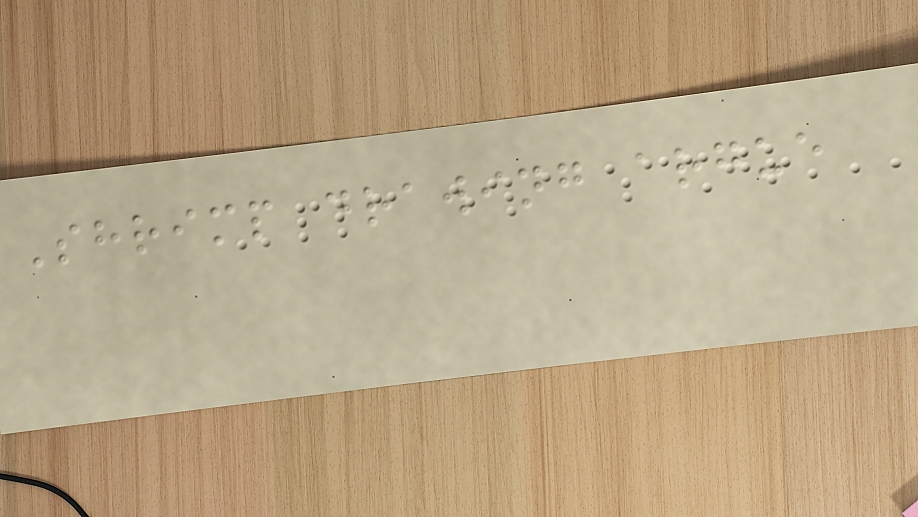Shrimp drawing argue
